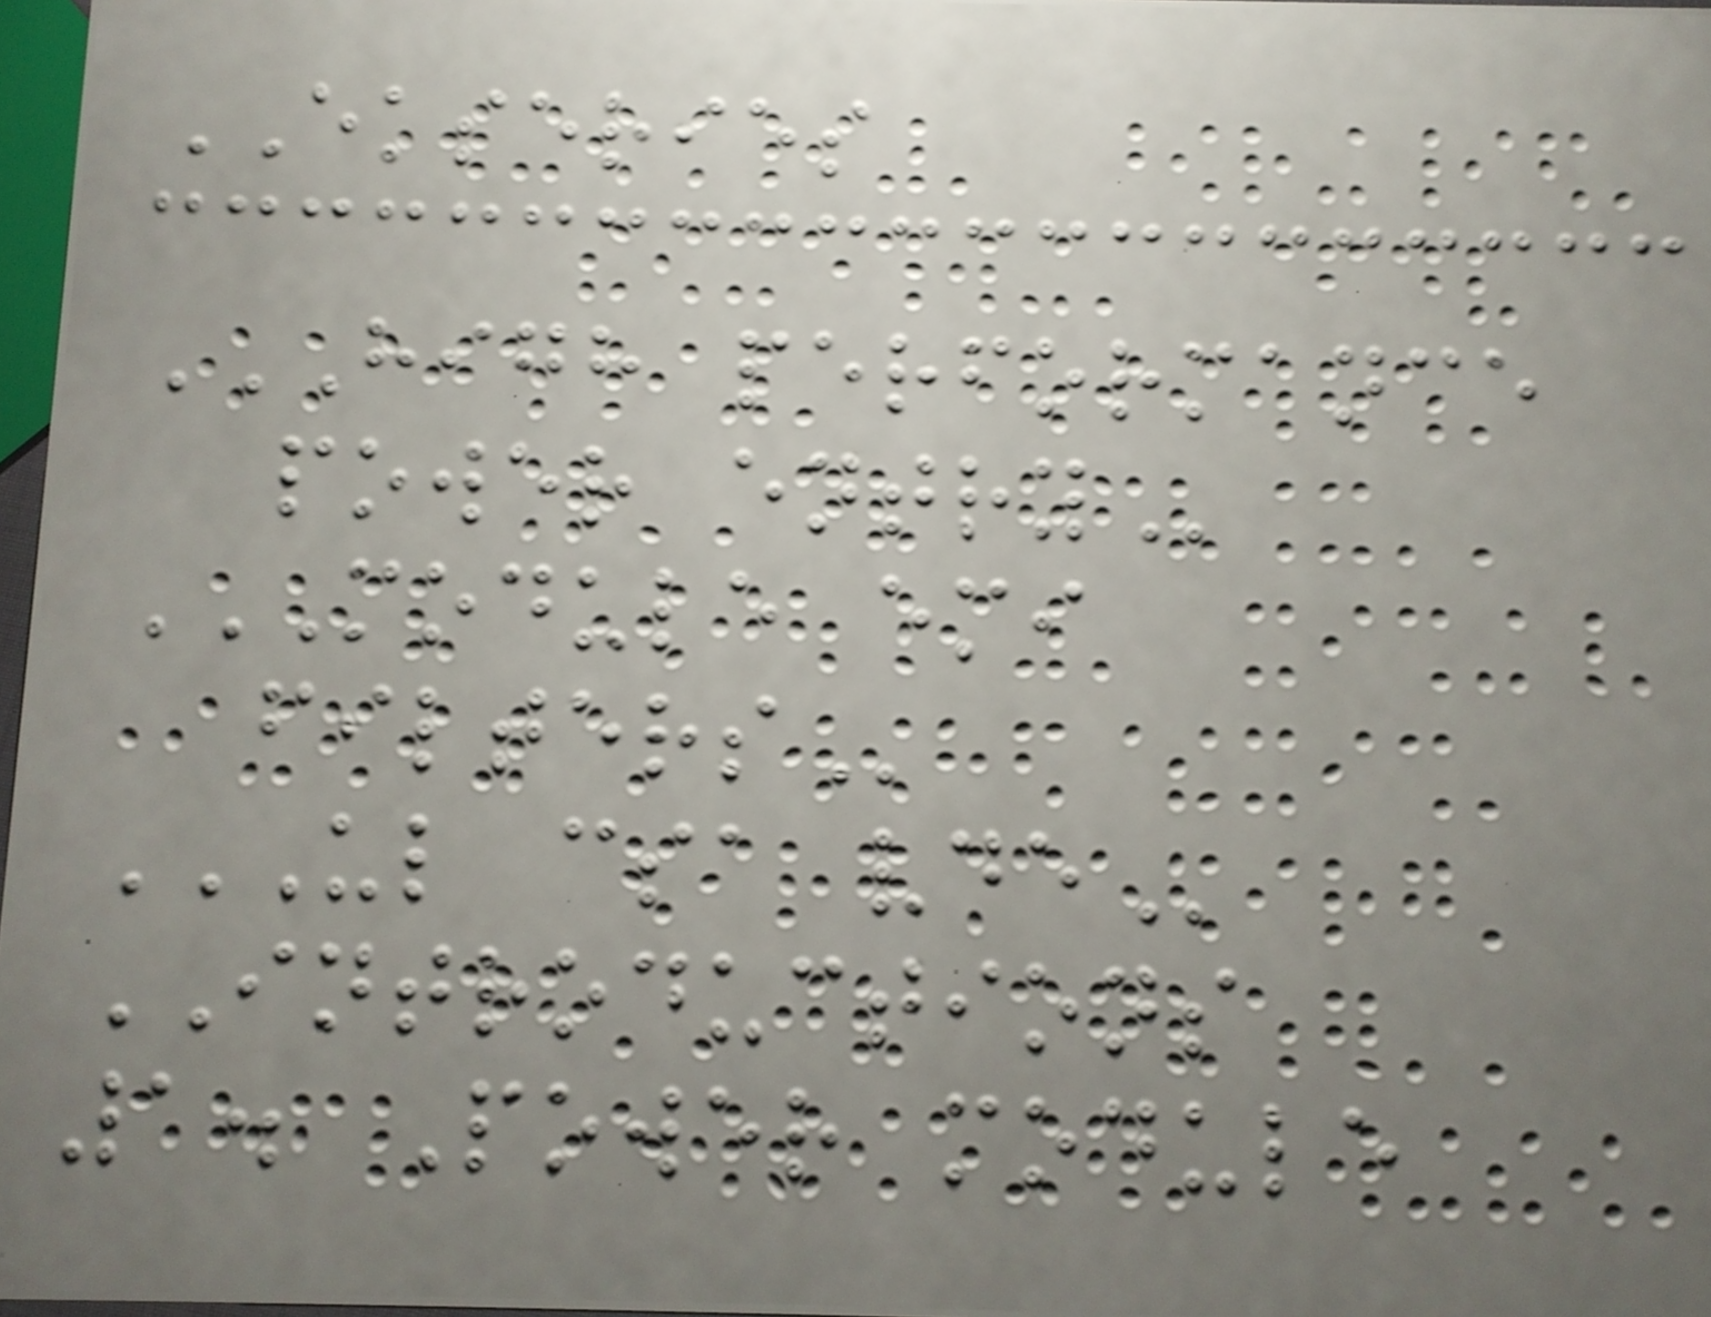EKSERIES
HIGH PERFORMANCE
POWER ENTRY
MODULE EMI
FILTERS
UL CSA VDE
INTRODUCTIONS
1. Power module
